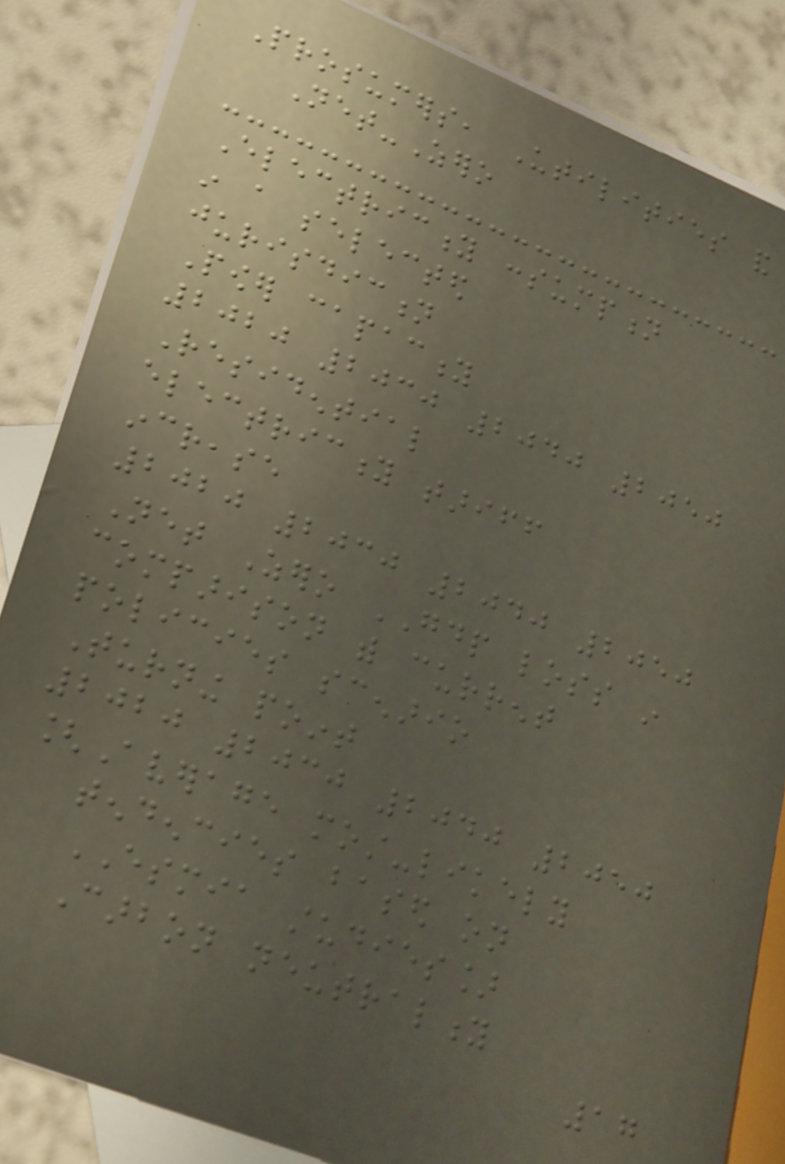Prosumers, Utilities and
Net-Zero
Electricity consumption
in a selected
jurisdiction
Power capacity
2020 2030 2040 2050
Residential
electricity tariff
increase
2020 2030 2040 2050
Net Zero GDP loss in
comparison with current
policies scenario
Turning point
2020 2030 2040 2050
[Average most-likely
tendencies based on
ESMIA studies]
Carbon neutrality
17
